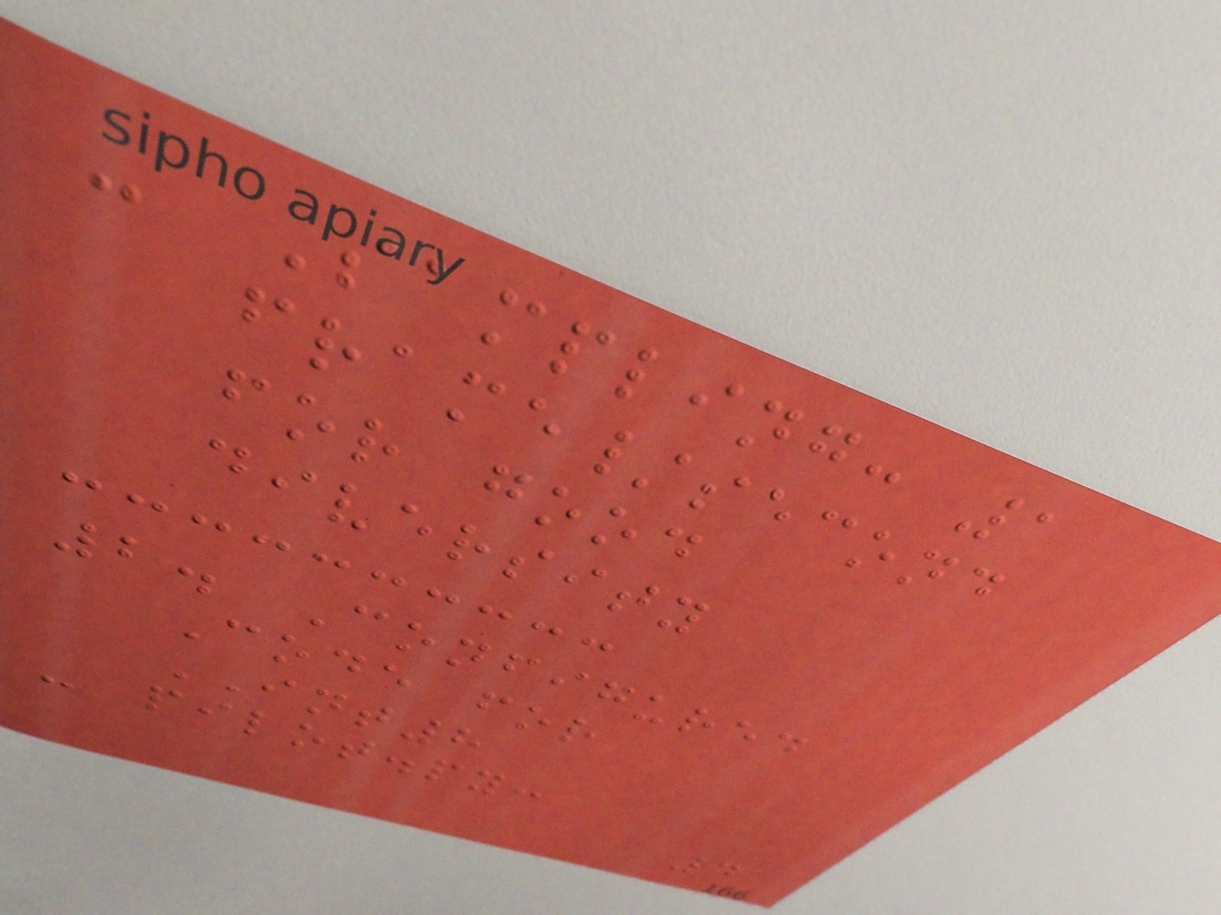- Sampling: 1
frame/second
for good
diversity
2. Configured
Code for
INT8
- pilot.py:
4
